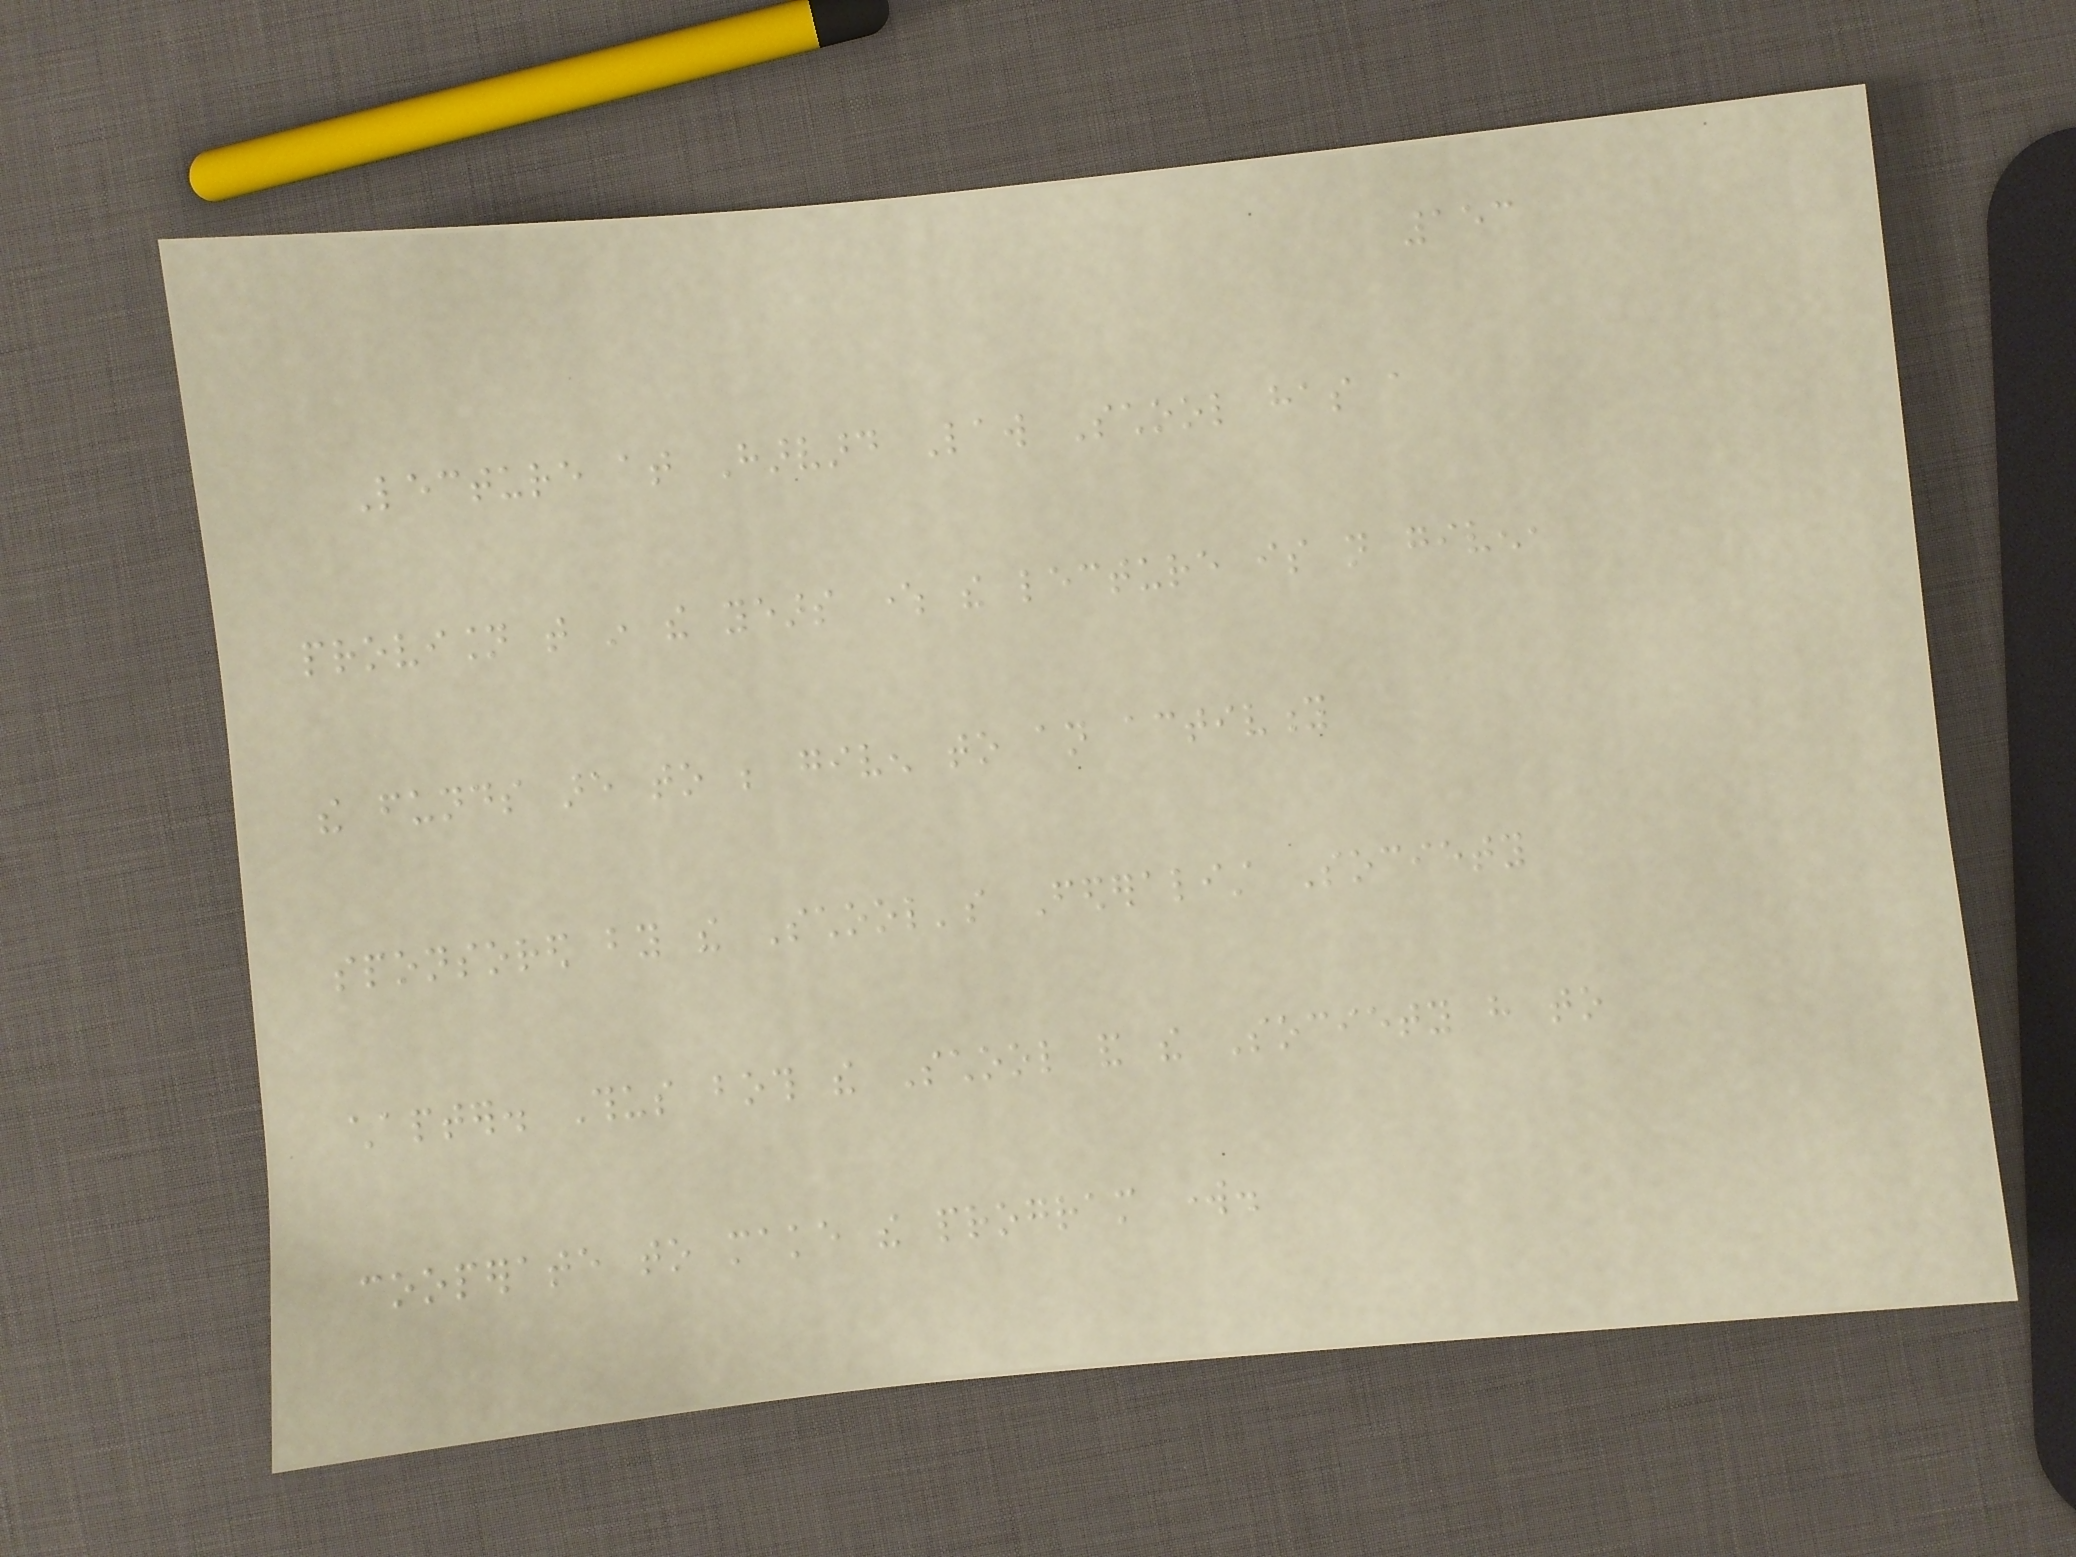153
Lecture at Harvard Law School has a
provision that in the years where the lecture is not given,
the funds are to be given to an activity
sponsored by the School's Federalist Society
chapter. Thus both the School and the Society have to
cooperate to make the program work.
